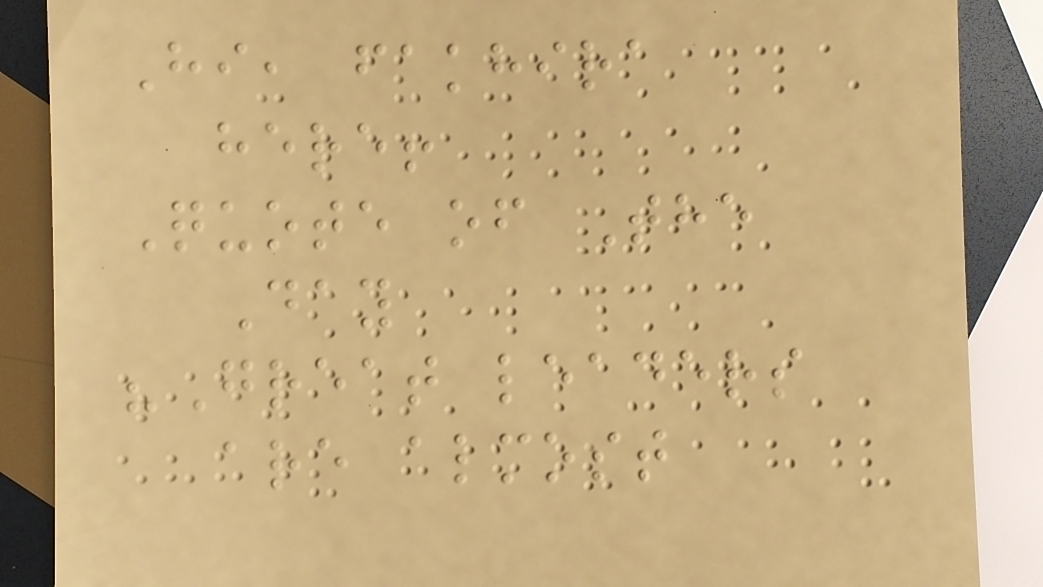Hi, fakhira
here!
Quote of The
Day
"Great leaders
are almost
